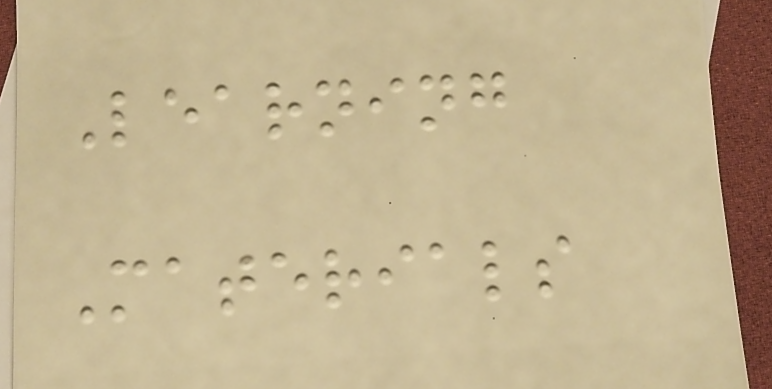Learning
Materials
